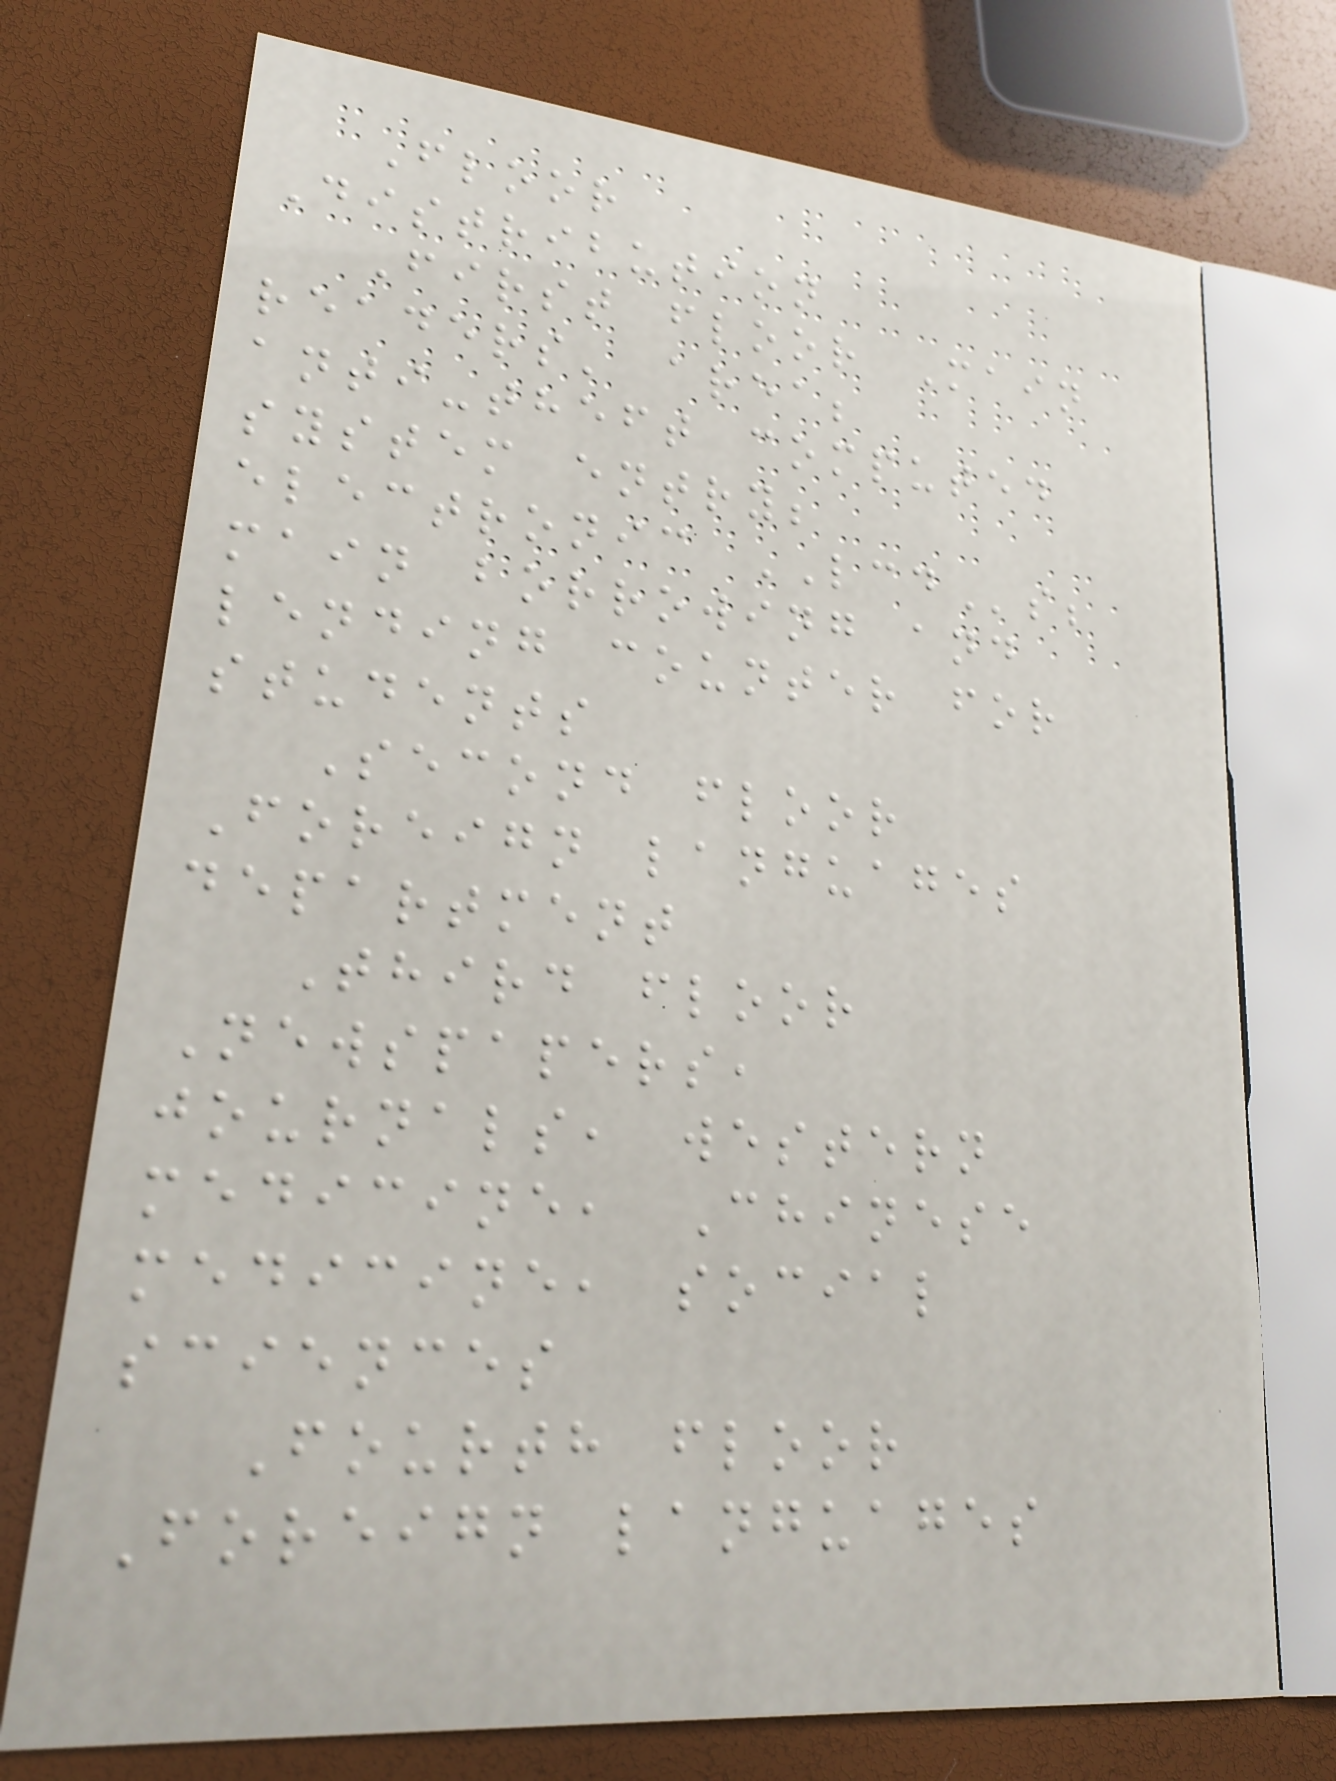Floor
Distribution
First floor Main
readers' area;
anti-theft computed
system entry;
electronic LCDs;
main borrowing and
lending counter for
students
Second floor
Foreign languages
department
Third floor
Newspapers,
journals, western
medicine, Chinese
medicine, social
sciences
Fourth floor
Foreign languages
